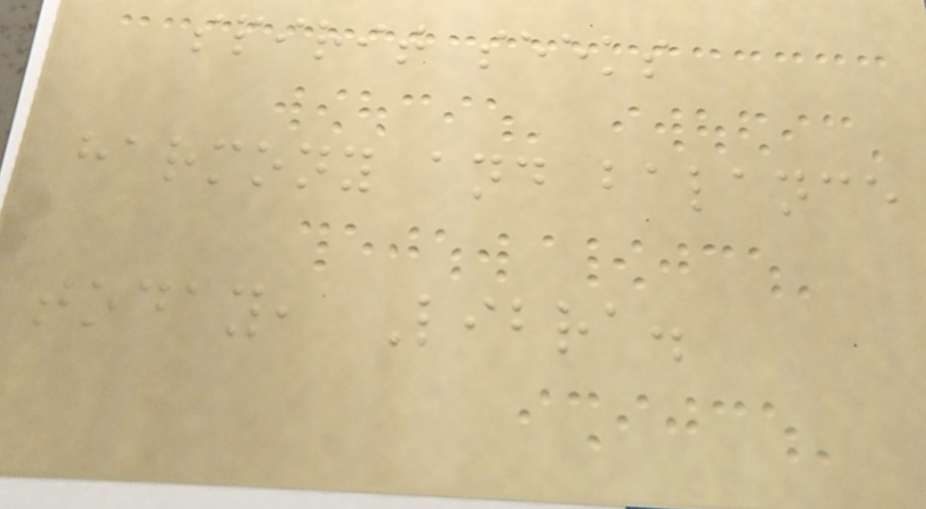spirit seeks
harmony and balance
today, Libra.
